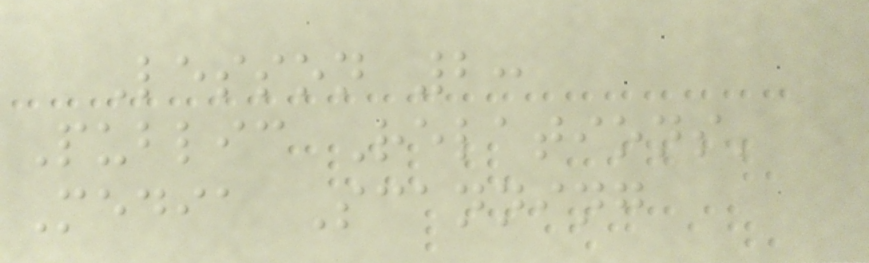Lesson 2:
Public Relations'
Media Scanning
